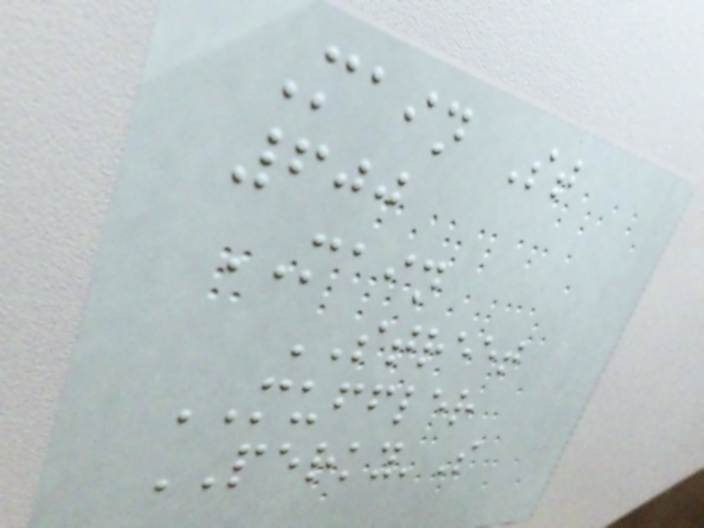Main St
600
MAIN
STREET
MUFFLER
PERKY'S
